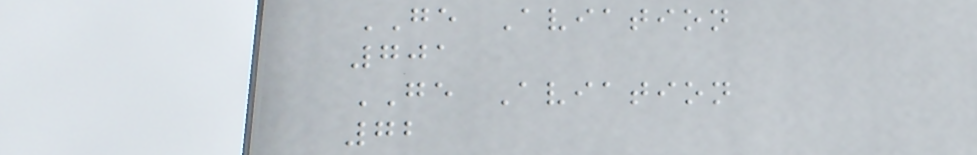GE Aviation
701
GE Aviation
72
